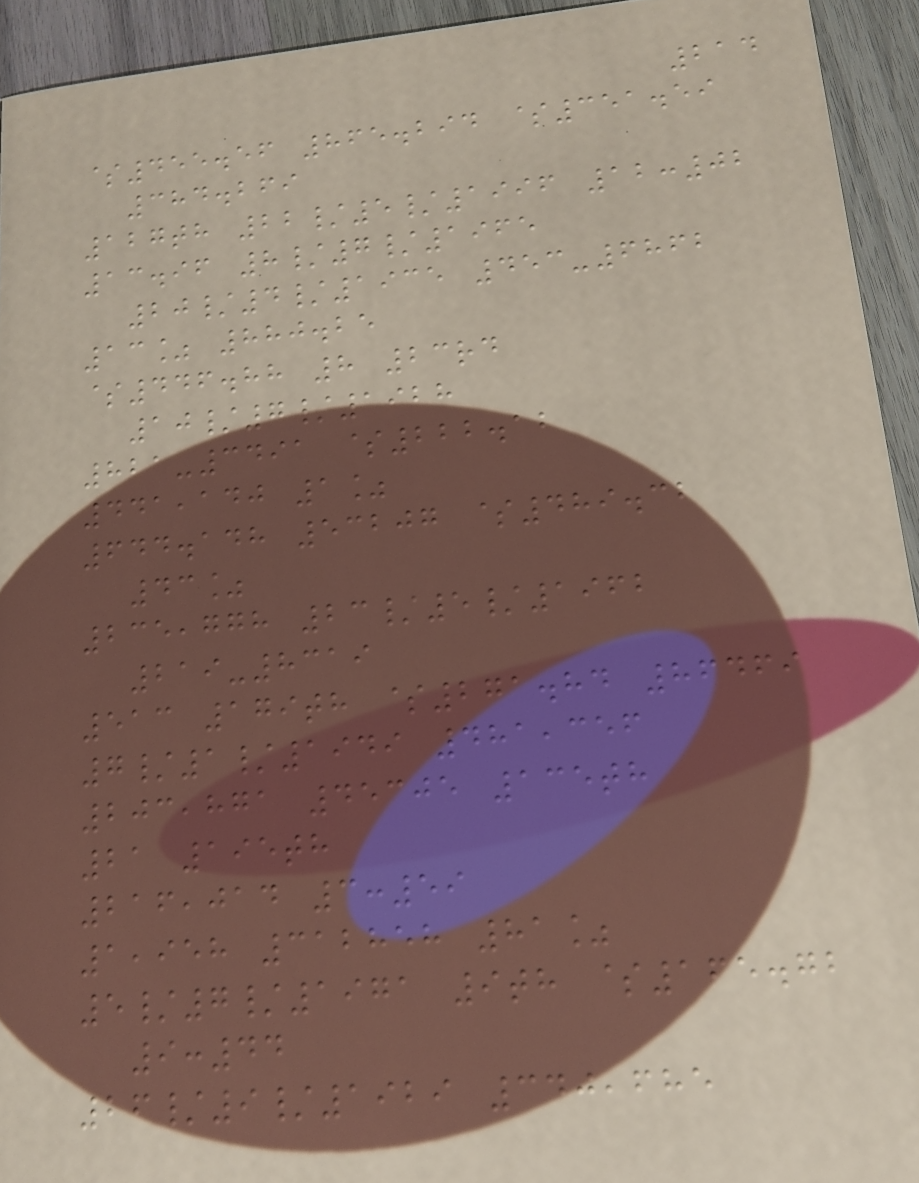214
$455.56 865.294 $351.59
384.269
127th 22/5/1996 12:02
13.96 8/7/1965
20/4/1935 453-6862
13% 880.25
$446.88 8 23rd
10/7/1928
821-3491 $222.12
441,140 1%
644.148 53207 $489.32
43%
235,778 23/5/1962
219-8319
513 179th $271.84 86469
7/1/1949 481,356
203,871 45305 135th
21 195th
216,014 3:59
1,958 312858 81%
5/7/1971 9th $165.72
9:44
26/9/1929 340,685
